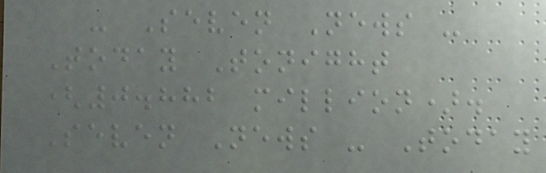- Seven News -
Today Tonight
(0.882 million).
Seven News - Today
